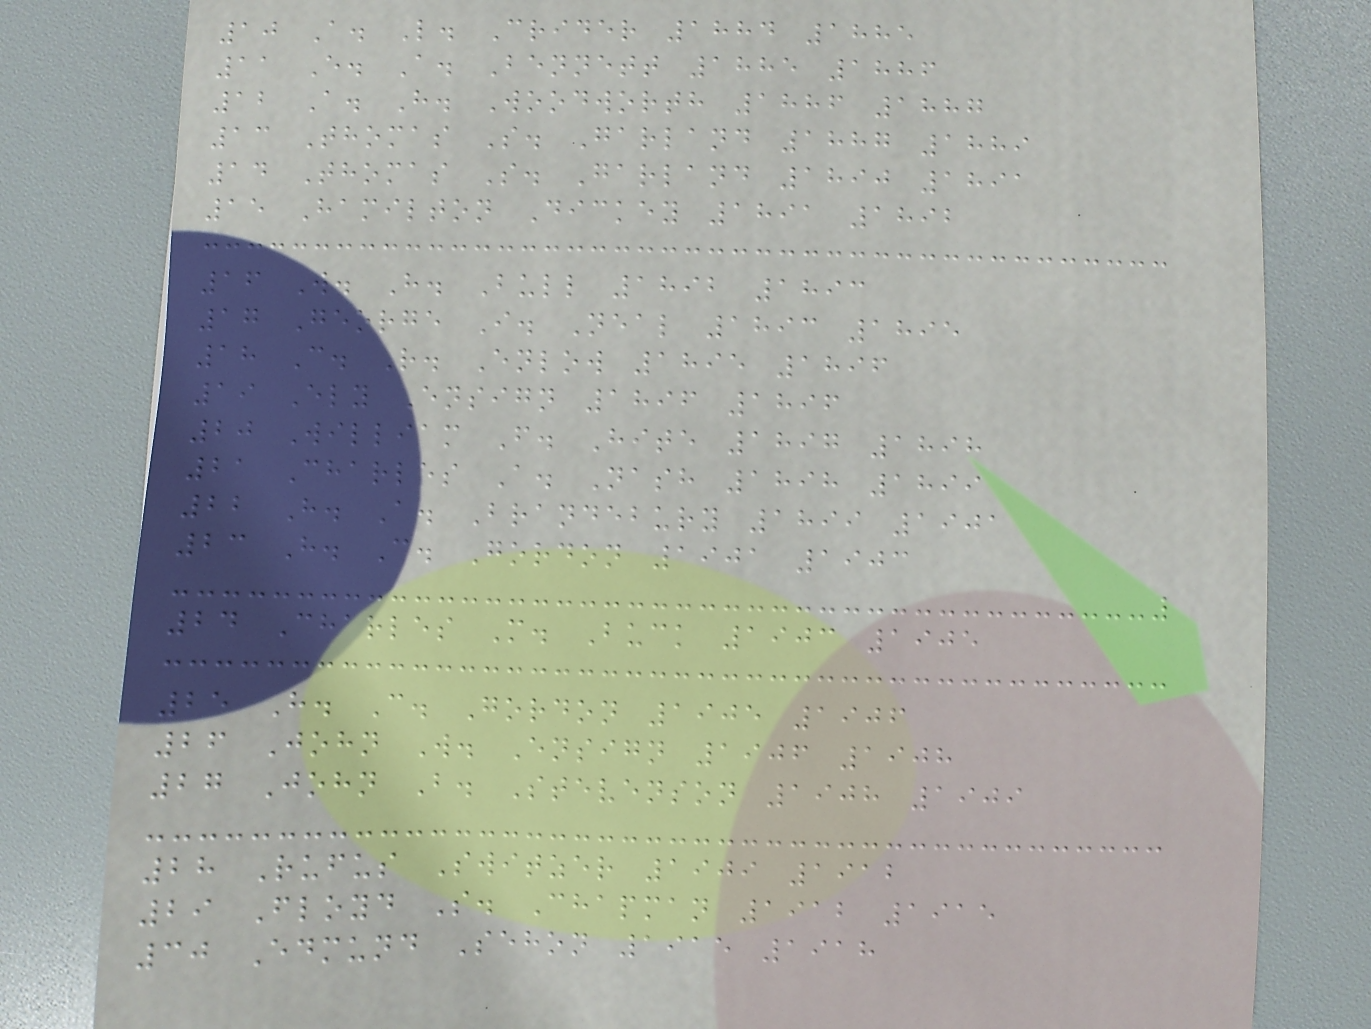10 A. L. Crider 1884 1885
11 E. A. Bennett 1885 1886
12 A. H. Woodworth 1886 1887
13 Thomas S. Garland 1887 1889
14 Thomas S. Garland 1890 1891
15 Hamilton Dickey 1891 1892
16 W. H. Bull 1892 1893
17 George I. Neal 1893 1895
18 C. R. Enlow 1895 1896
19 Ely Ensign 1896 1896
20 William F. Hite 1897 1898
21 Charles A. Nash 1898 1899
22 H. A. Brandebury 1899 1901
23 H. C. Gordon 1901 1903
24 Charles M. Buck 1903 1905
25 H. C. Gordon 1905 1906
26 John W. Ensign 1906 1908
27 John B. Stevenson 1908 1909
28 Rufus Switzer 1909 1912
29 Floyd S. Chapman 1912 1915
30 Edmund Sehon 1915 1918
